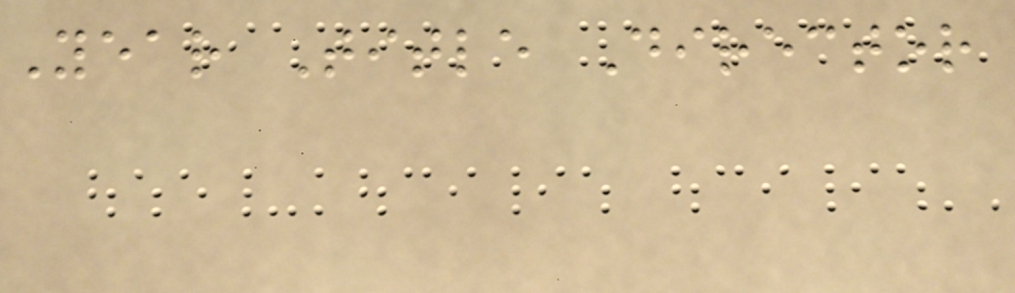Year Title Director
